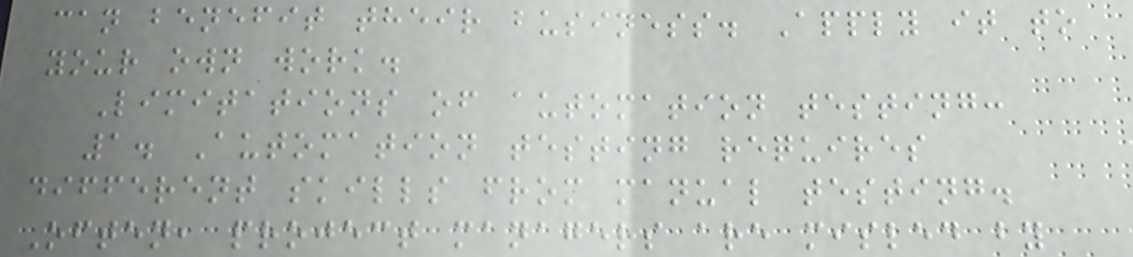can benefit their business. Apply it to
your own work.
Limitations of automation testing:
1. Automation testing requires
different skills from manual testing.
Often, project managers are misled by
